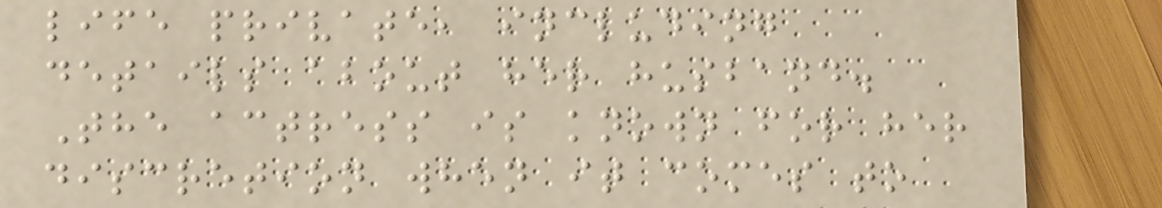life private, including
details about her husband.
The actress is known for her
discretion when it comes to
